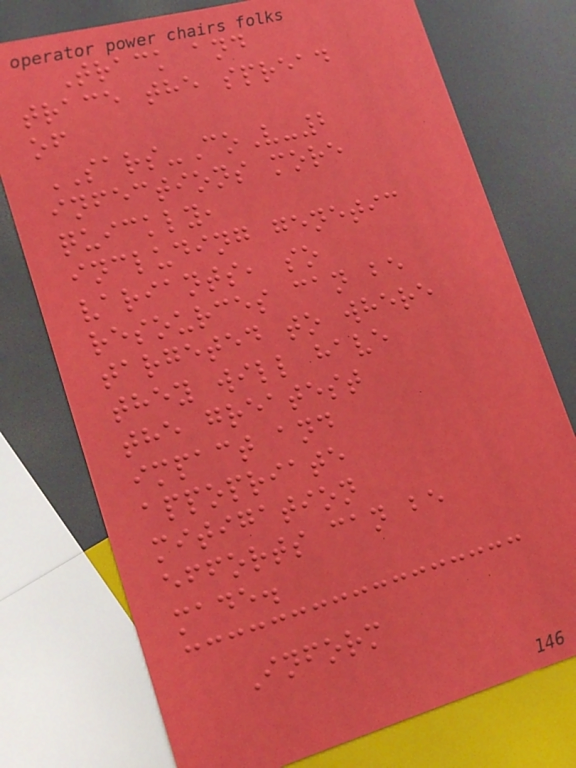Track and
trace the spread
of
SARS-CoV-2
infections more
quickly,
including genetic
variants, so
resources can be
targeted to where
they will have
the greatest
impact and
appopriate
mitigation
efforts can be
made.
Inform
